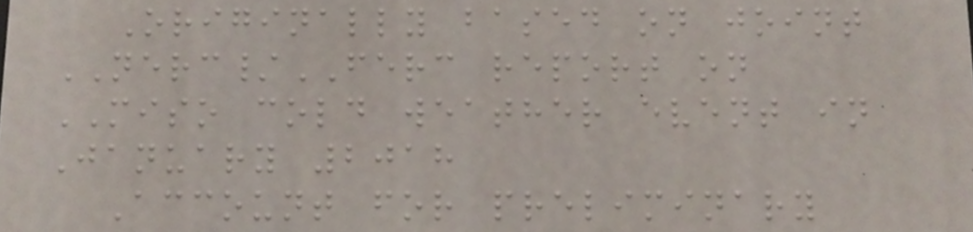Originally based on joint
NERC/FERC report on
MISO cold weather event in
January 2018
Account for preliminary
